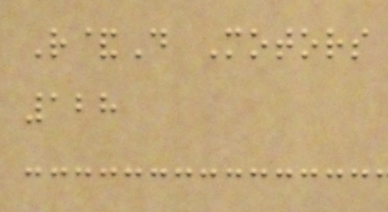R&D Motors
128
